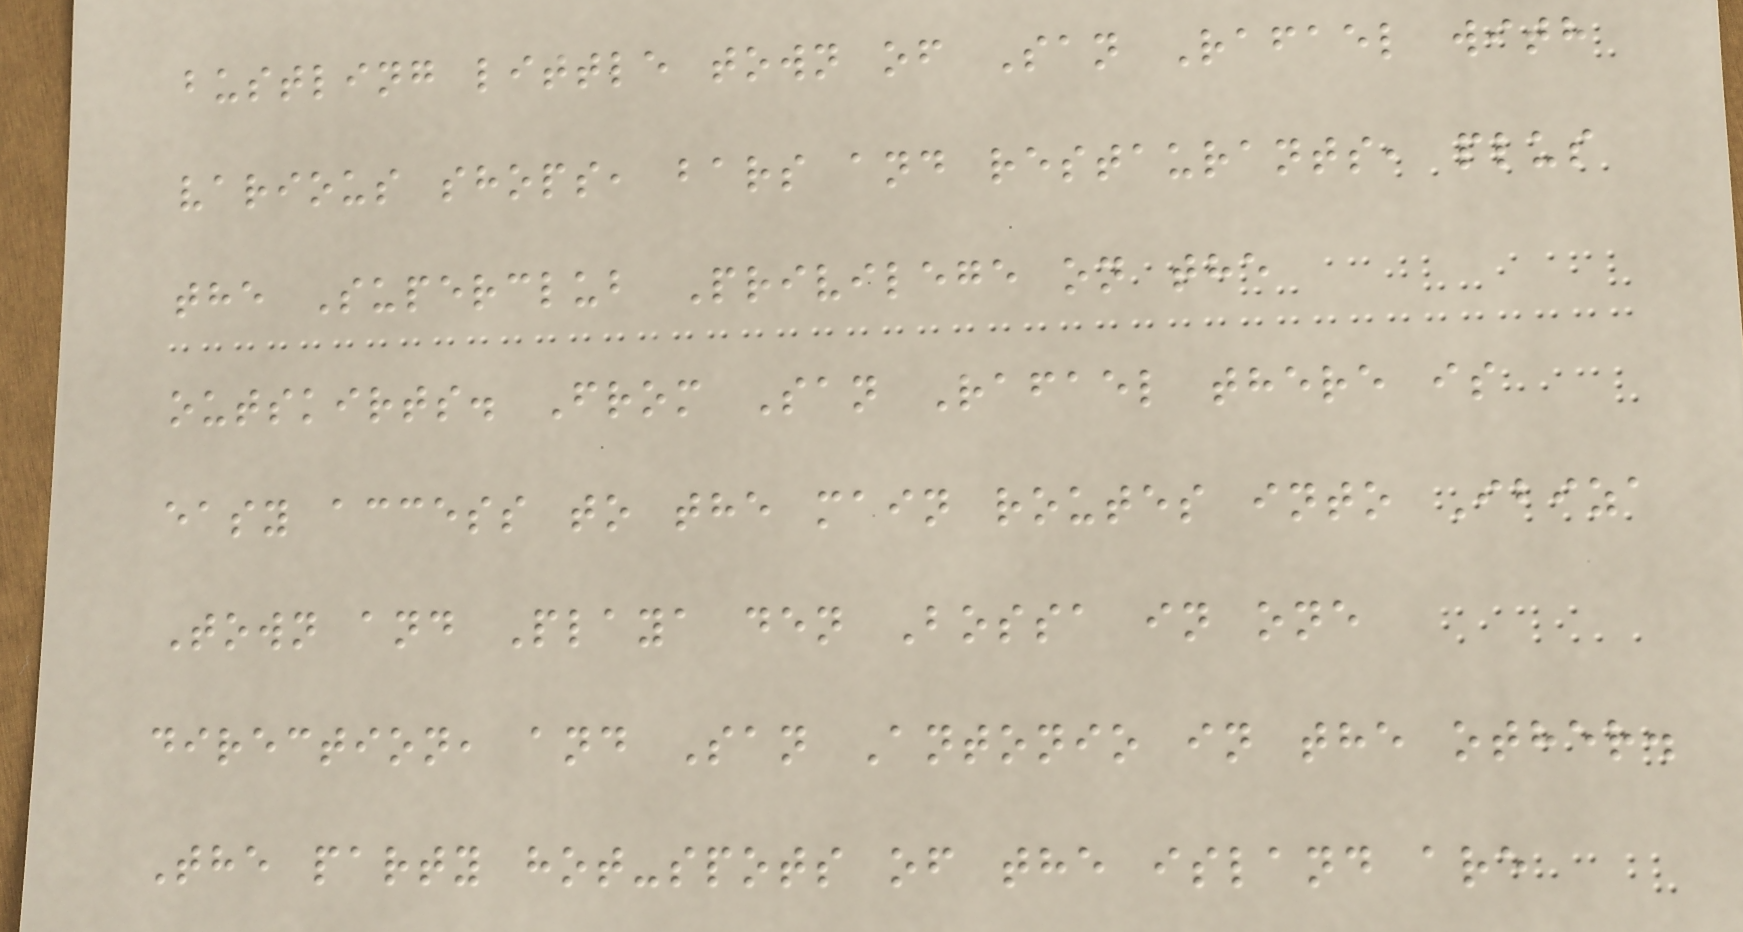bustling little town of San Rafael with
various shops, bars and restaurants, plus
the Superclub Privilege on the
outskirts. From San Rafael there is
easy access to the main routes into Ibiza
Town and Playa den Bossa in one
direction, and San Antonio in the other.
The party hot-spots of the island are
